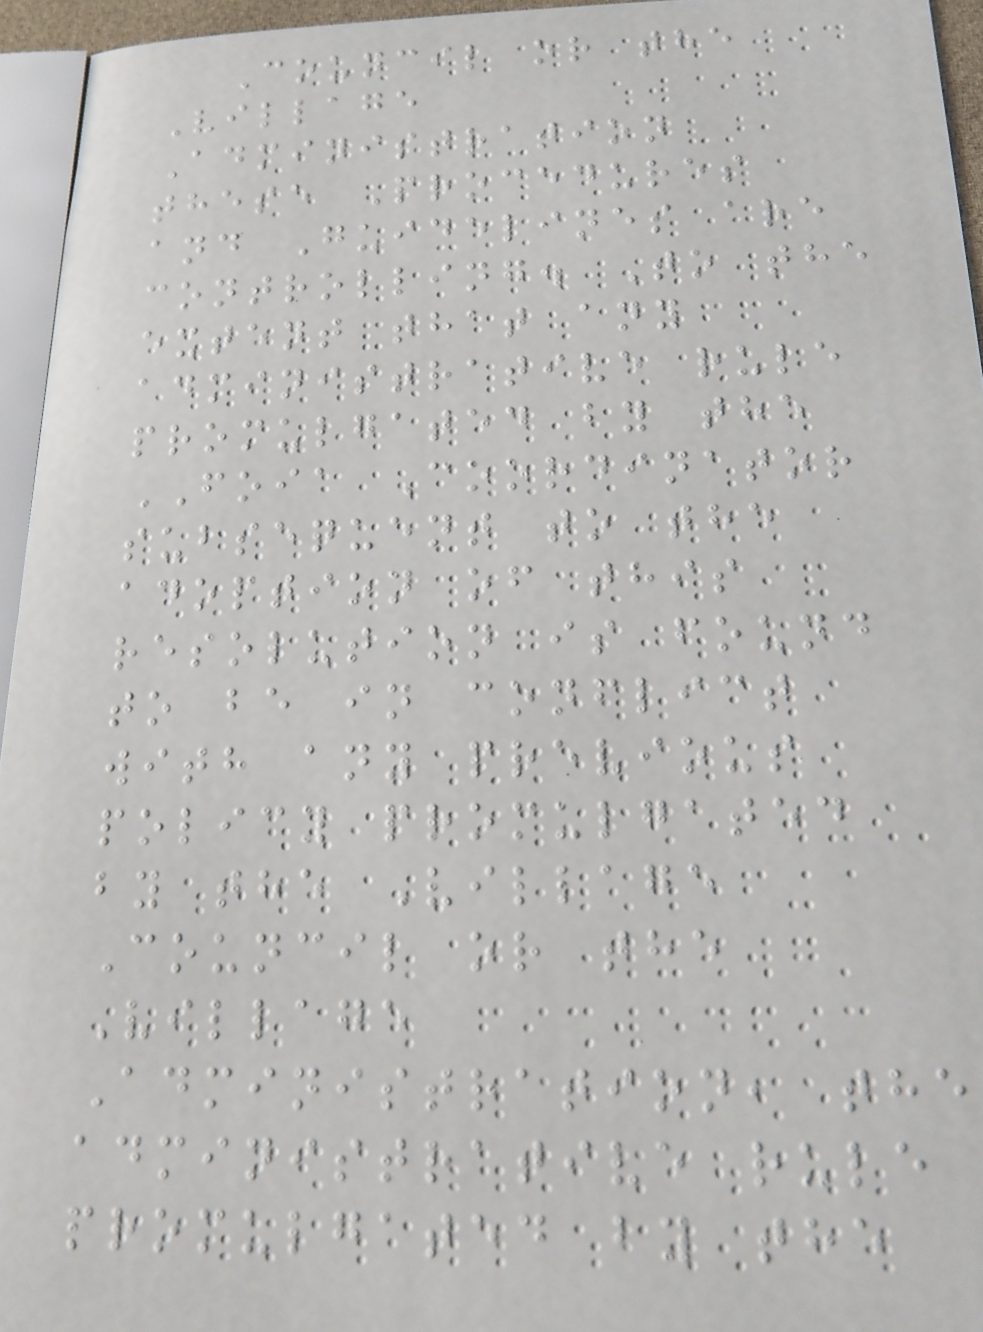Council or the
Village
Administration
these Procedures
and Guidelines are
controlling. To the
extent that any
administrative rule
promulgated by the
FOIA Coordinator
subsequent to the
adoption of this
resolution is found
to be in conflict
with any previous
policy promulgated
by the Village
Council or the
Village
Administration, the
administrative rule
promulgated by the
